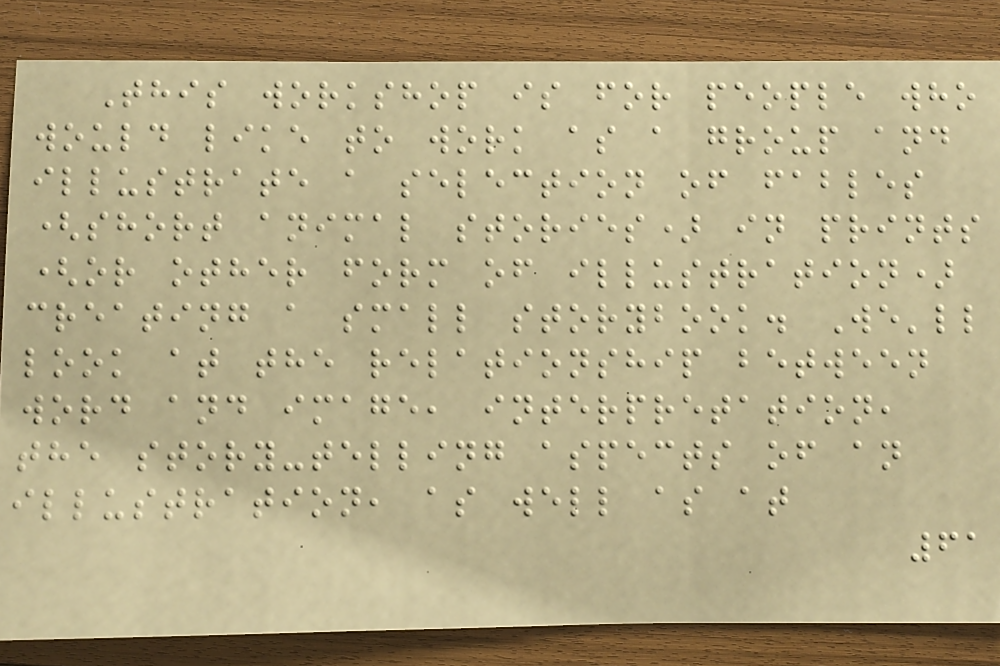This workshop is for people who
would like to work as a group and
illustrate a selection of fables
(short animal stories) in prints
(or other form of illustration)
creating a small storybook. We'll
look at the relationship between
word and image, interpretation,
the story-telling aspects of an
illustration, as well as at
61
